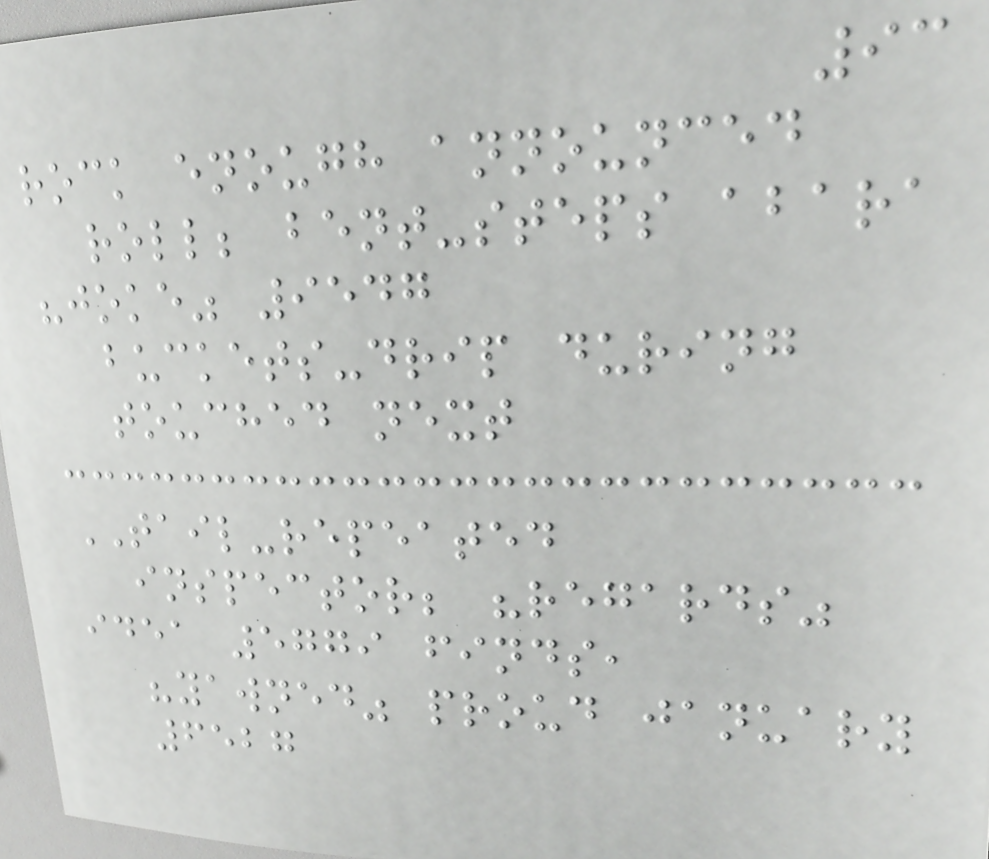93
rock enough announced
roll; bent-steps abara
"joke" 9547
buckets-drip during
touched next
TAIL-repeated
inspector; "regards"
idea 5779 finds,
"yawned" proud january
6527
